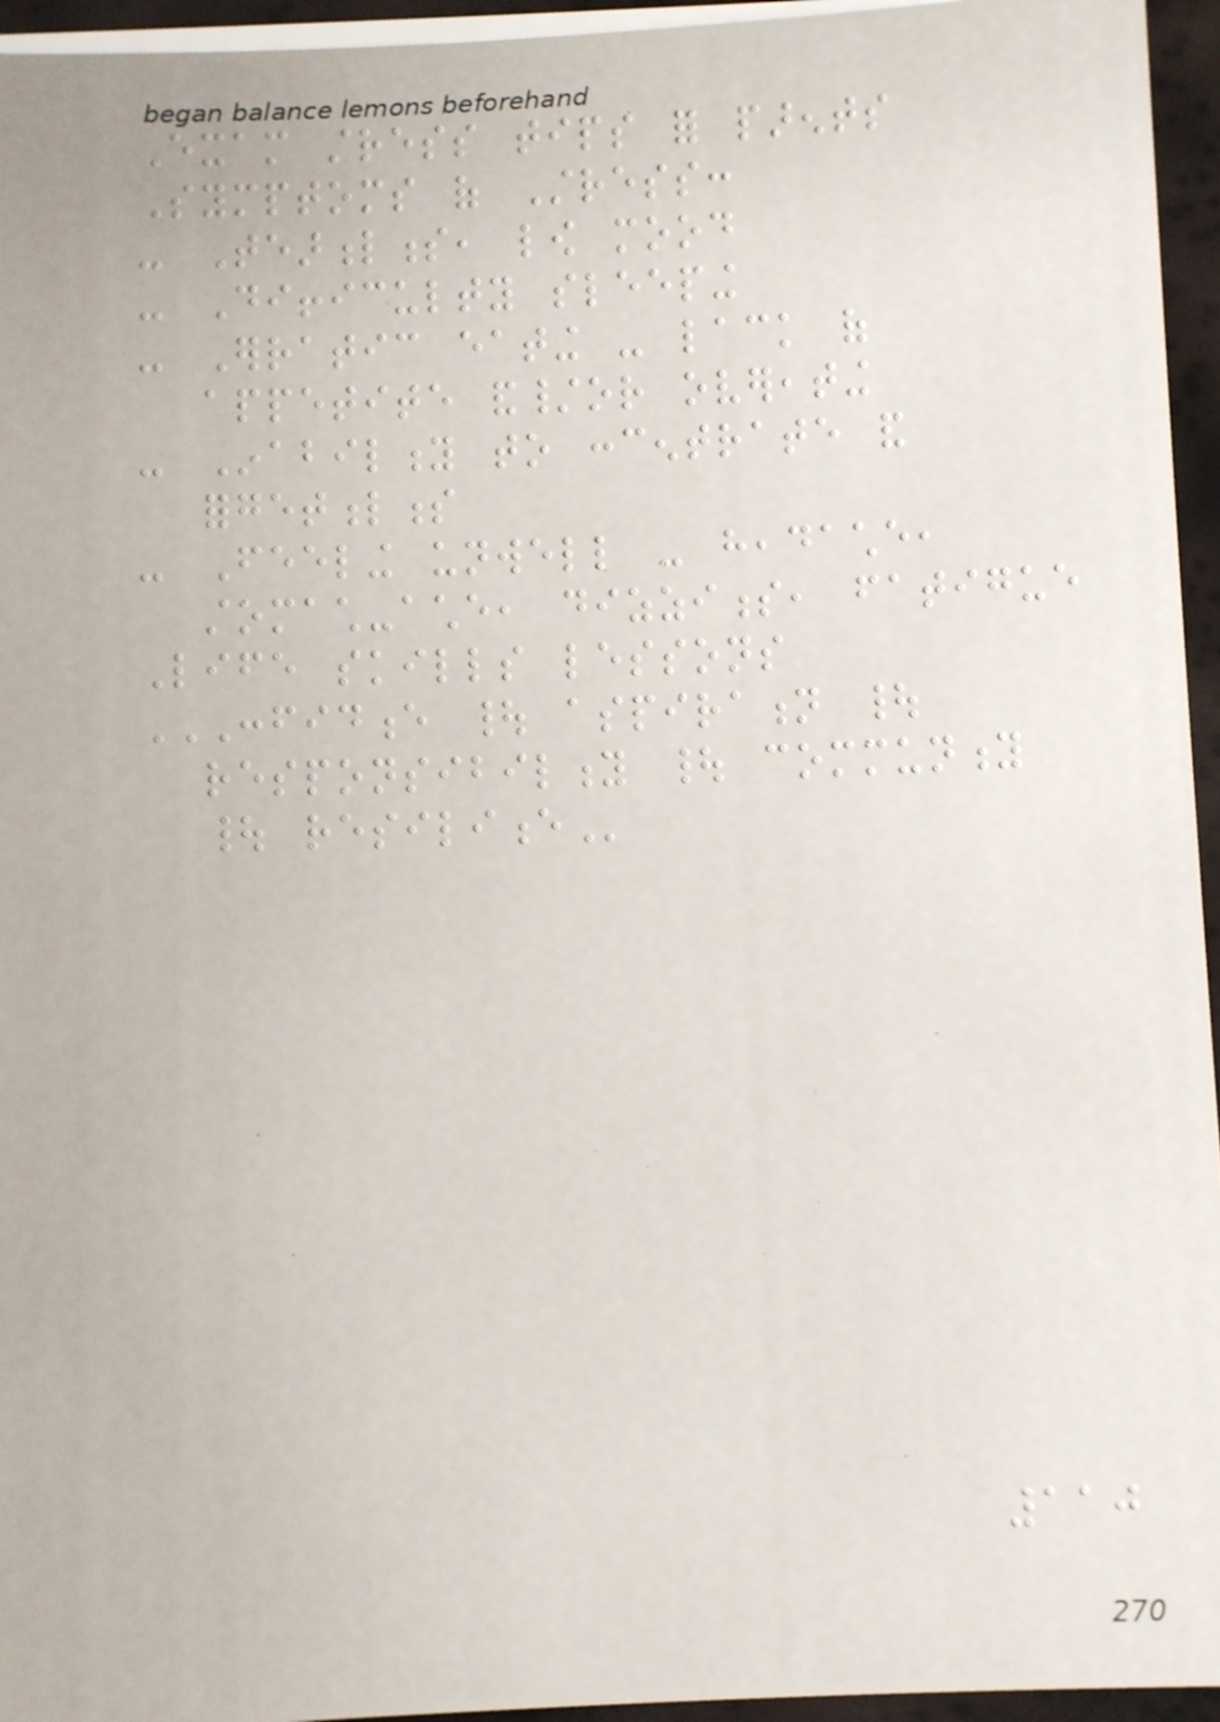Exam stress tips for parents
Symptoms of Stress:
- Tearfulness, low mood
- Difficulty sleeping
- Erratic eating - lack of
appetite and/or overeating
- Inability to concentrate and
forgetfulness
- Feeling unwell - headache,
stomach-ache, dizziness, fatigue
Life skills lessons
CONFIDENCE | ASPIRATION |
RESPONSIBILITY | COMMUNITY
| RESILIENCE
110
